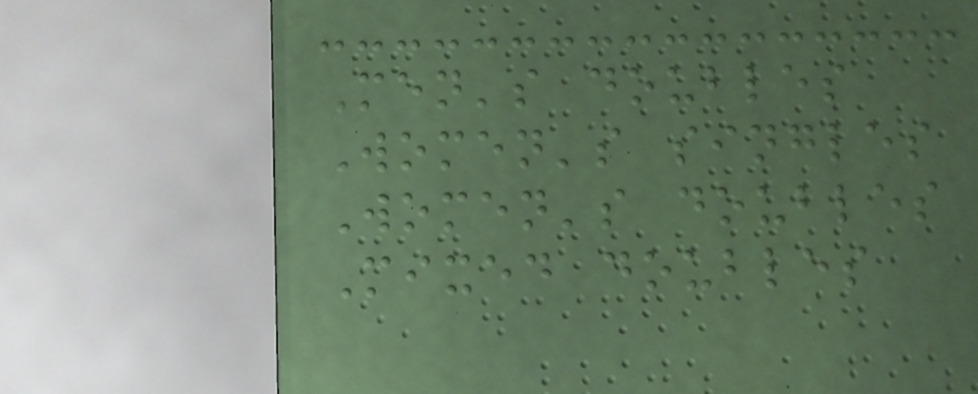Men's doubles
Women's singles
Women's doubles
Mixed doubles
